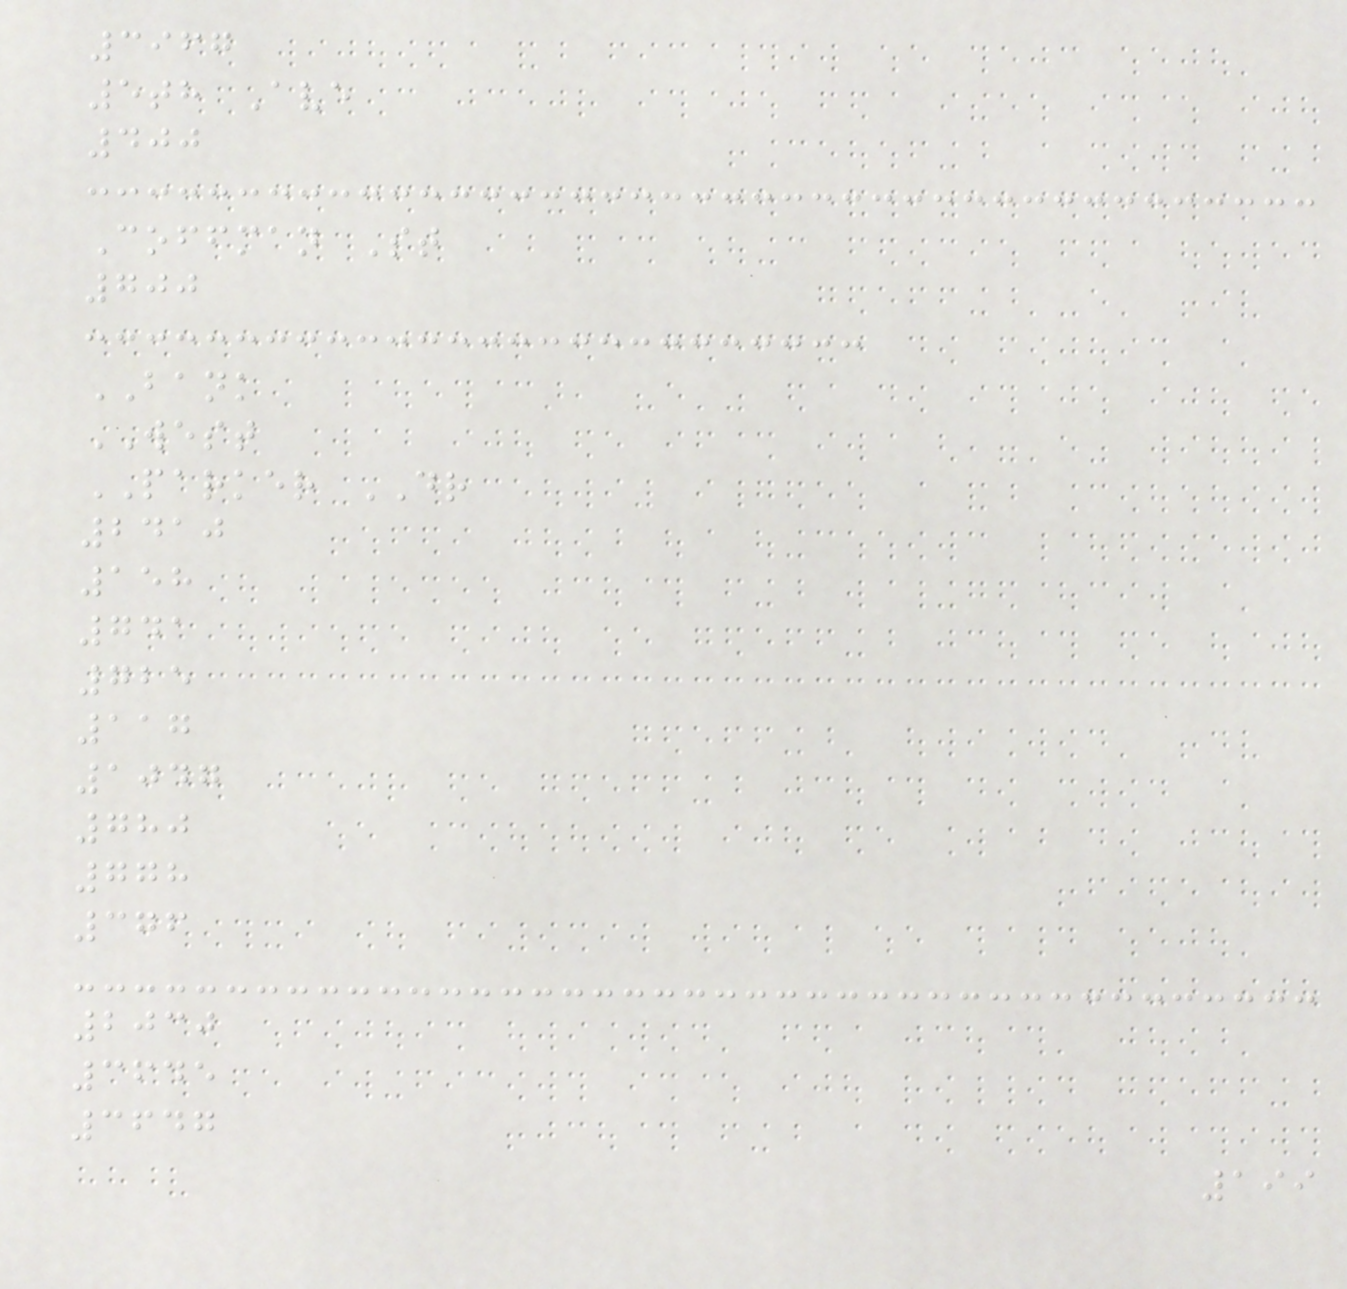3967
5th Ave
400
Coffman St
700
BANK
WEST
PARKER DR
2410
158
741
725
117
1047
780
778
376
2030
3645
3647
199
